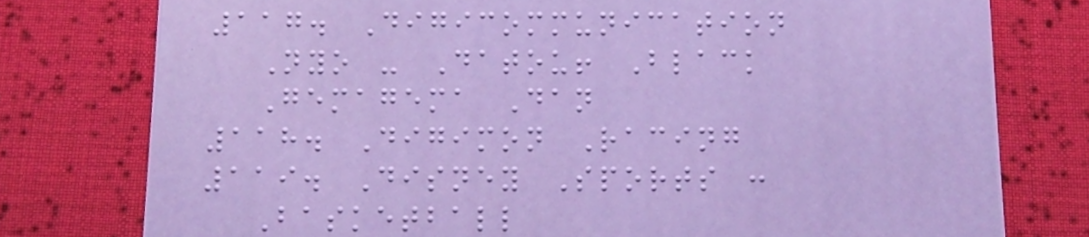117. Digicommunication
Nyo - Datou! Black
Gemagema Dan
118. Digimon Racing
119. Disney Sports :
Basketball
